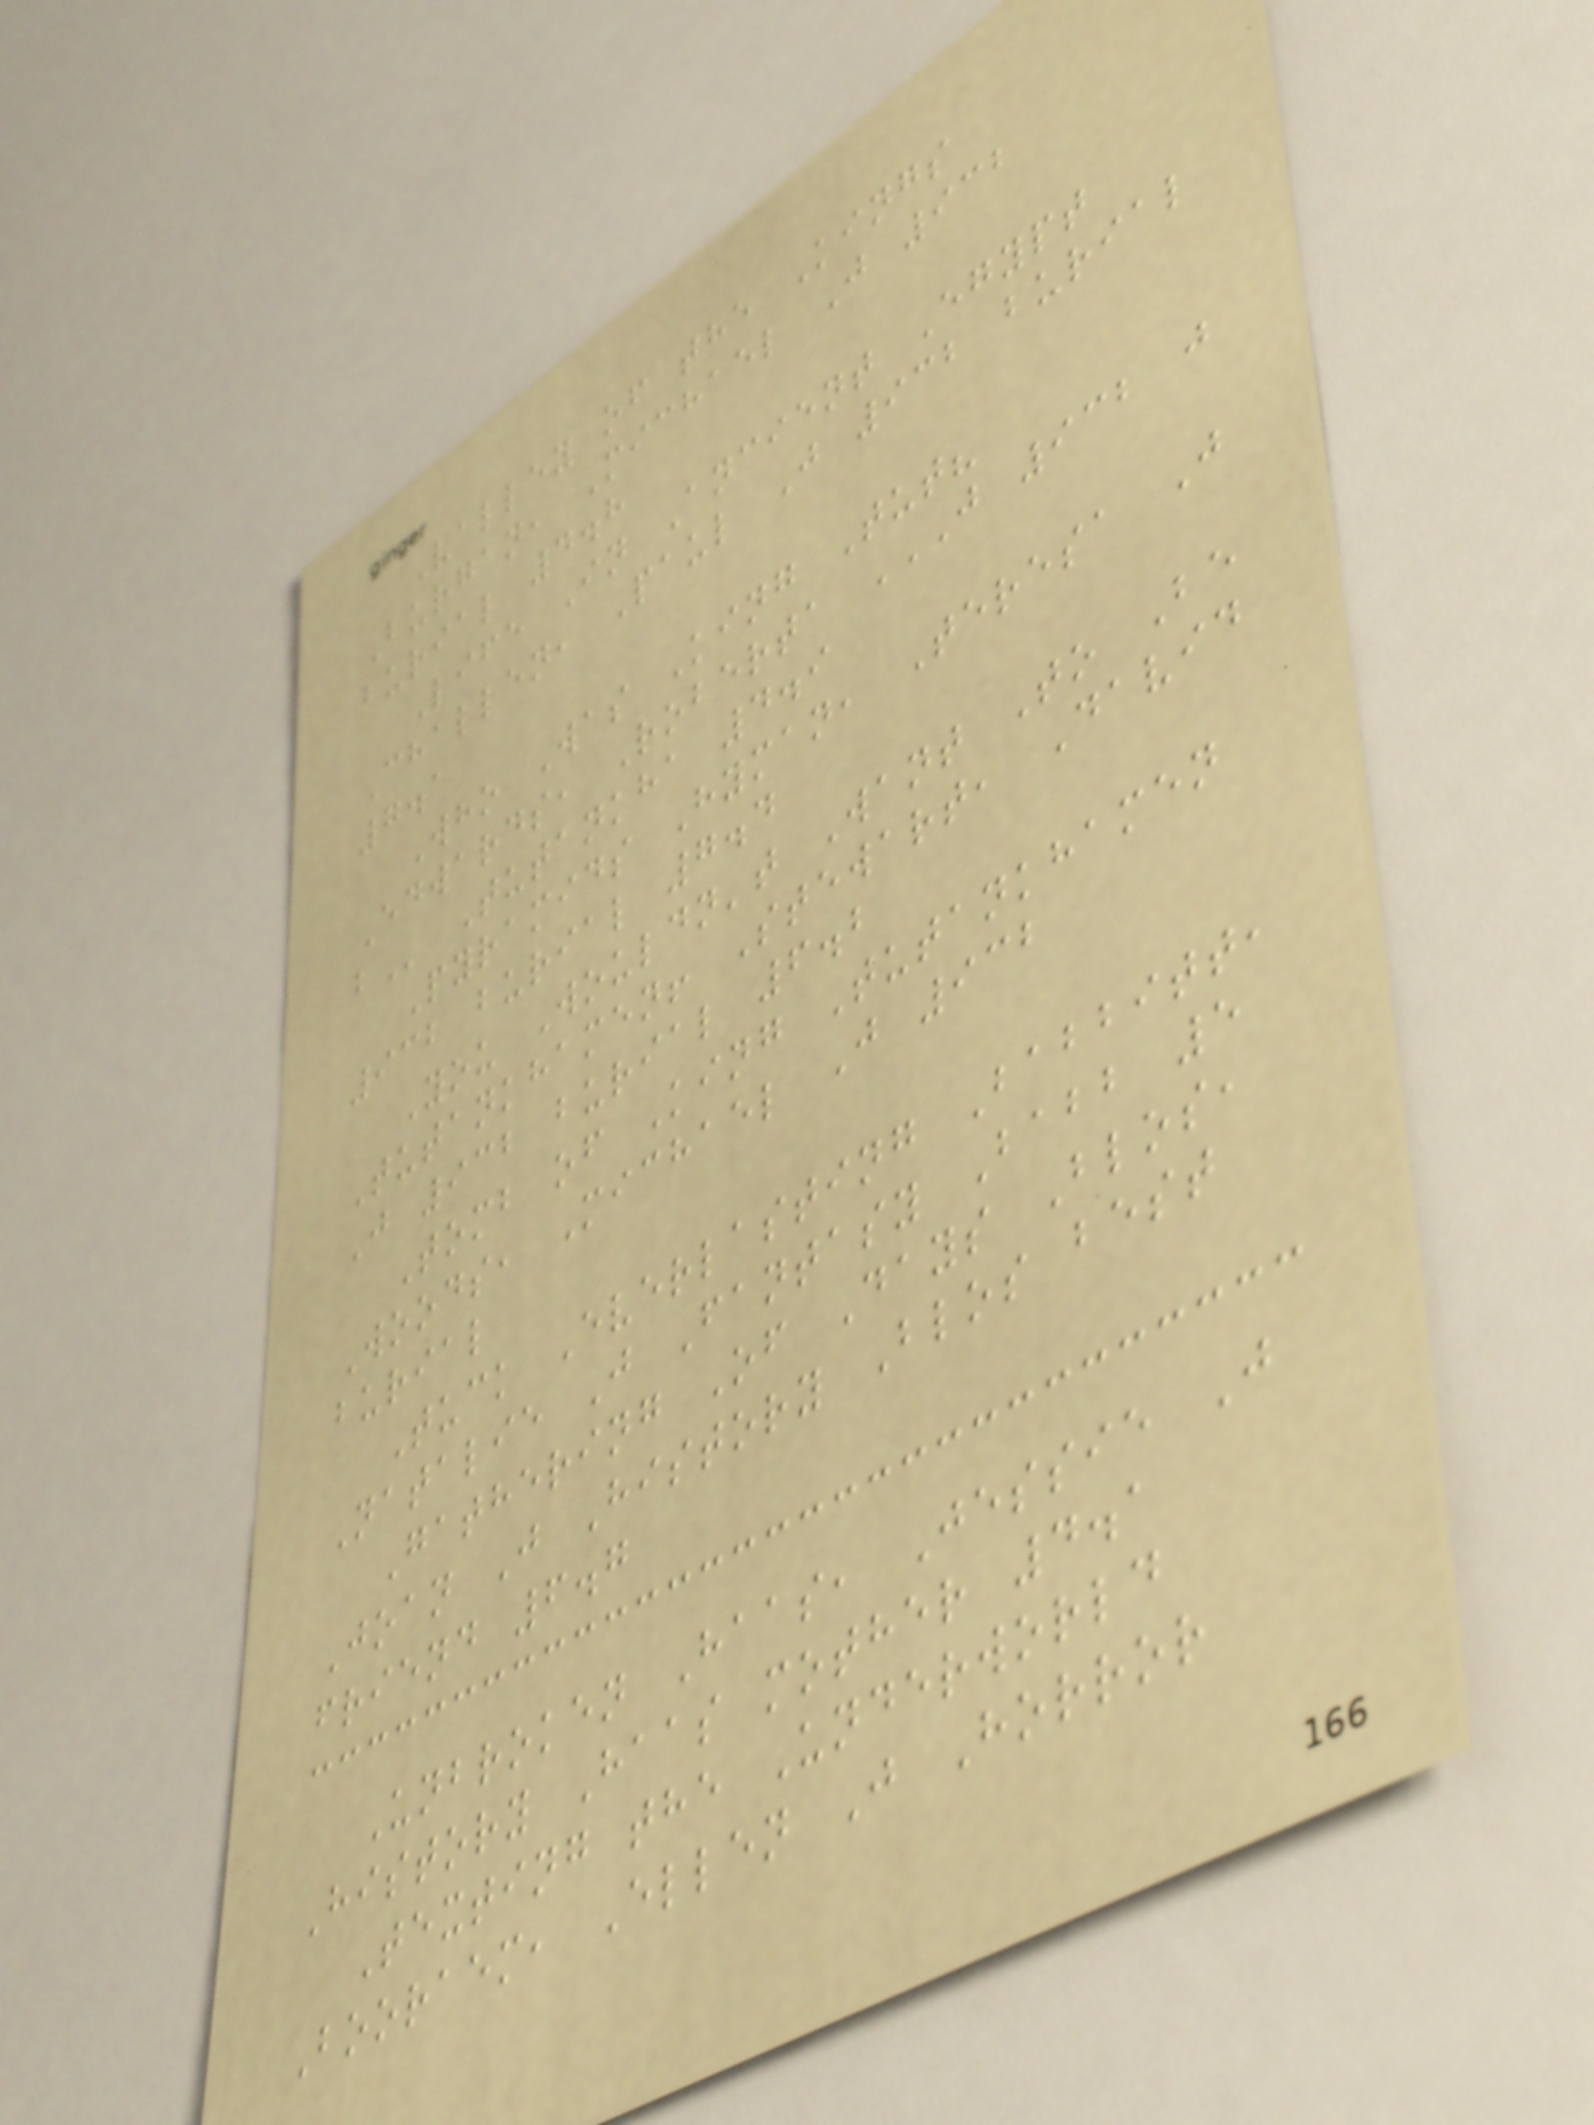Valley of the Kings
Burgan, Michael J 932
burial 4.8
Life In Ancient Egypt
Challen, Paul J 932 burial
7.1
Who Was King Tut?
Edwards, Roberta J 932 J
B Tutankha 4.9
Pyramids Hyman, Teresa J
932 burial 7.4
You Wouldn't Want To Be
Tutankhamen! Stewart, David
J 932 burial 6.2
Tomb of King Tutankhamen
Woods, Michael J 932
burial
Tuck Everlasting Babbitt,
Natalie J Fantasy Babb 5
Gathering Of Days Blos,
Joan J History Blos best
friend 6.7
Unbroken Haas, Jessie J
History Haas mother 4.1
Texting the Underworld
Booraem, Ellen J Horror
